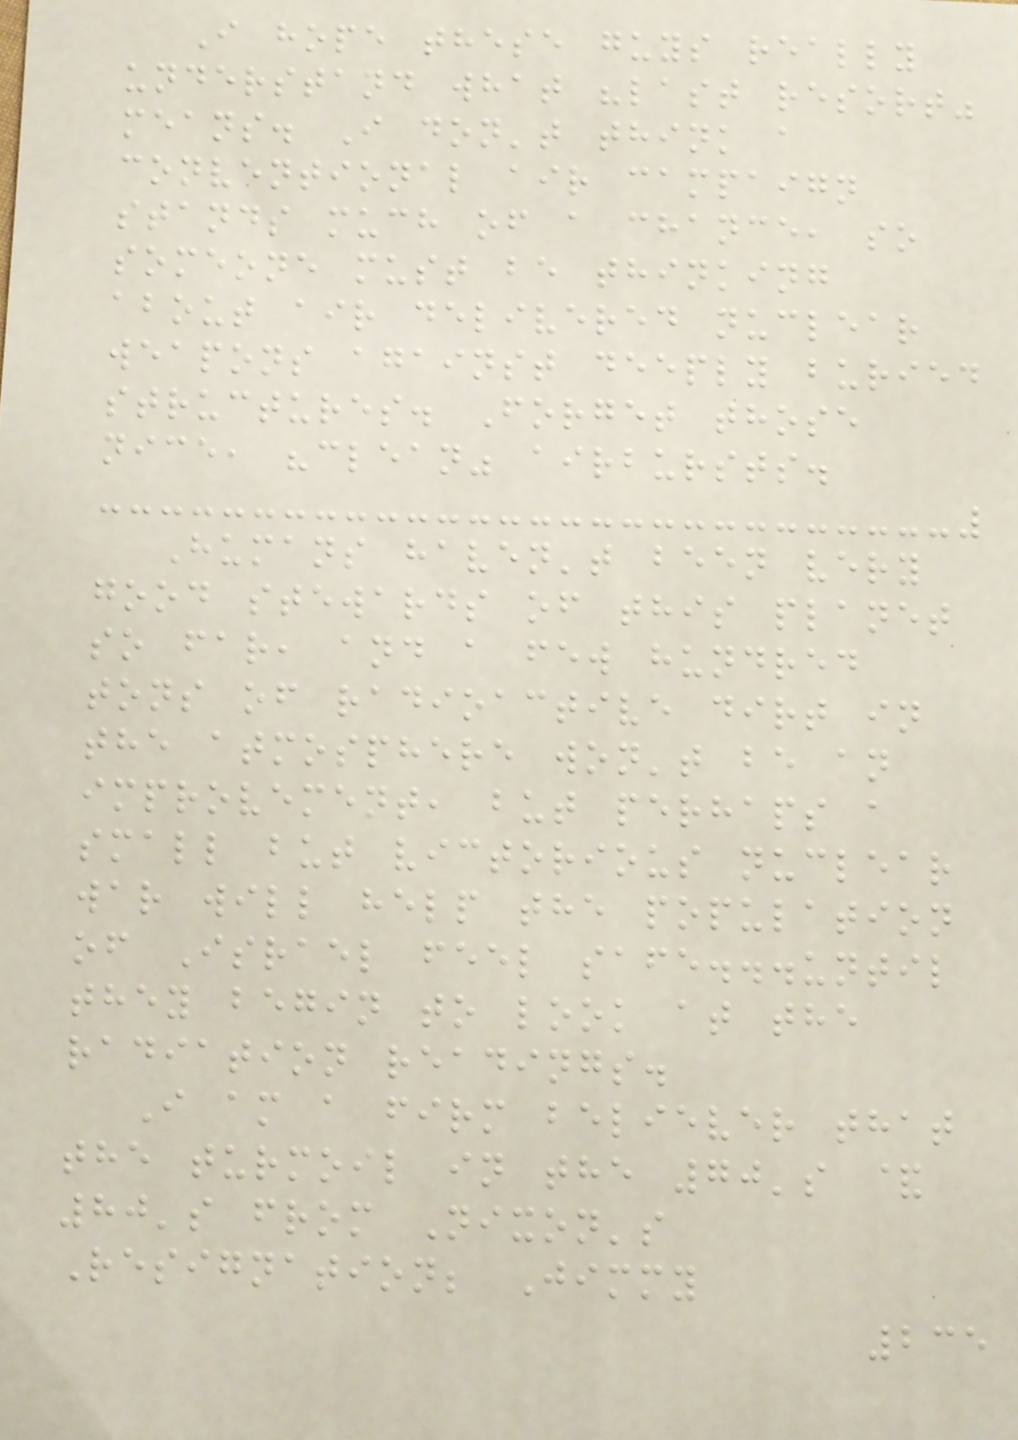I hope these guys really
understand what "last resort"
means. I don't think a
conventional air campaign
stands much of a chance, so
someone must be thinking
about air delivered nuclear
weapons against deeply buried
structures. Forget those
nice, "clean" airbursts.
Humans haven't been very
good stewards of this planet
so far, and a few hundred
tons of radioactive dirt in
the atmosphere won't be an
improvement, but perhaps a
small but victorious nuclear
war will help the population
of Israel feel safe...until
they begin to look at the
radiation readings.
I am a firm believer that
the turmoil in the 70's &
80's from Nixon's
Resignation; Jimmy
235
